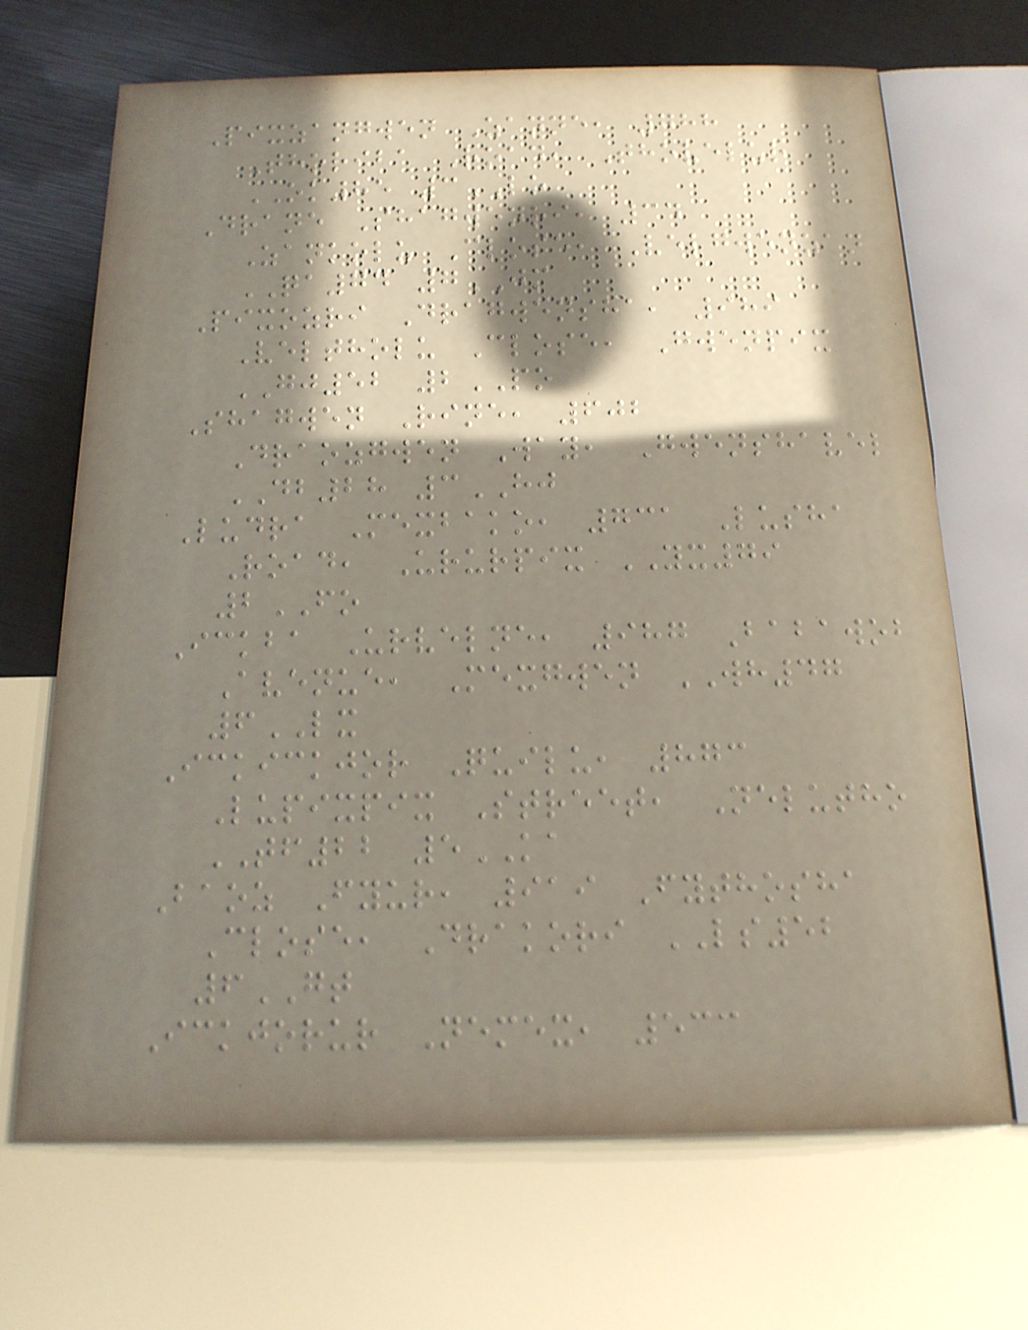Pixzangwen Zanne, 788
Thoriba Road, Thovelur
OK85 3LO
Drane Shagwenri, 34
Zankolu Close, Velgwenzan
QA74 7JM
Pixozri Dragwensha, 989
Veltholu Close, Gwenpix
GJ52 2PO
Shagwen Rine, 602
Draozgwen Way, Gwenshavel
DB28 3HJ
Ludra Mexbako, 731 Lusha
Road, Ururpix YX79
2FO
Ickba Urvelne, 987 Babawob
Avenue, Mexgwen WH47
6LX
Ickickjor Quilu, 873
Lupixpix Street, Nelutho
TF22 5KA
Baoz Fyur, 919 Fythosha
Close, Drakori LS52
6GT
Ickjorur Nemex, 533
